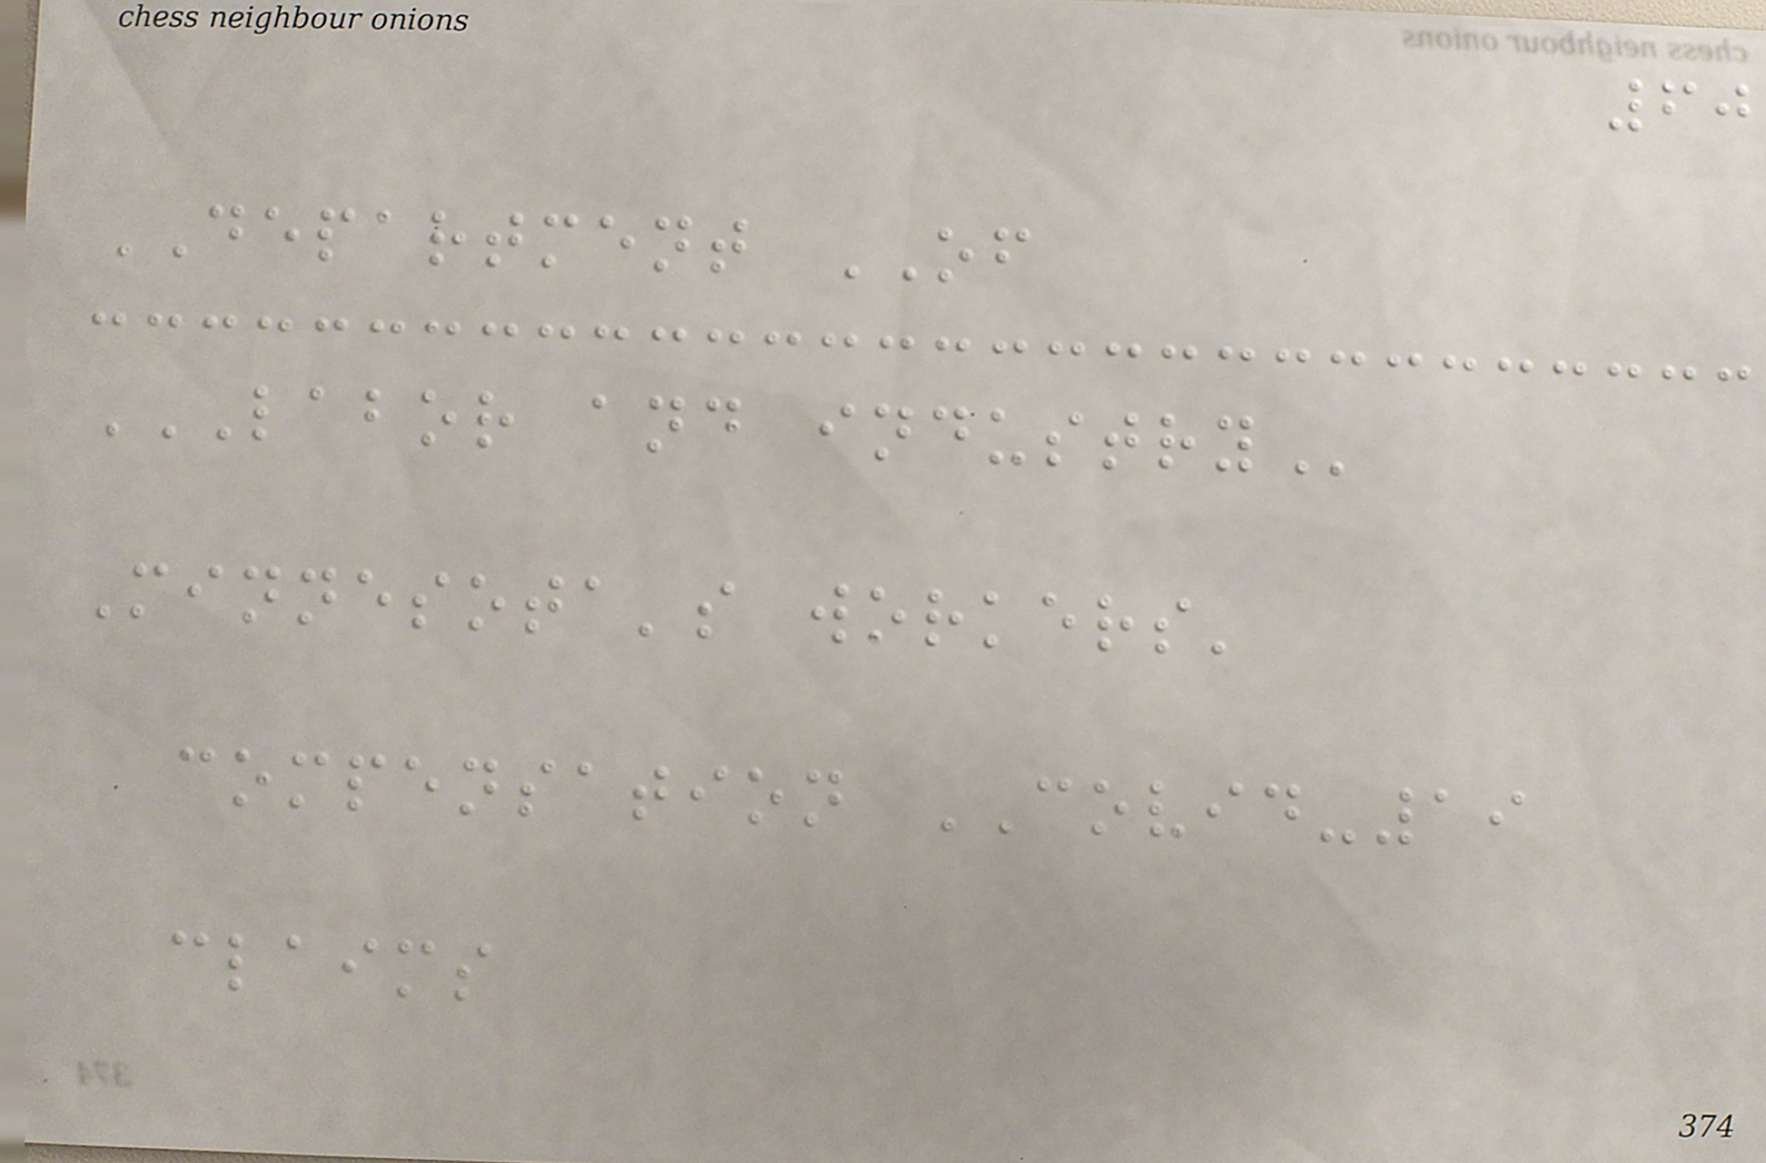60
DEPARTMENT OF
LABOR AND INDUSTRY
Minnesota's workers'
compensation COVID-19
claims
